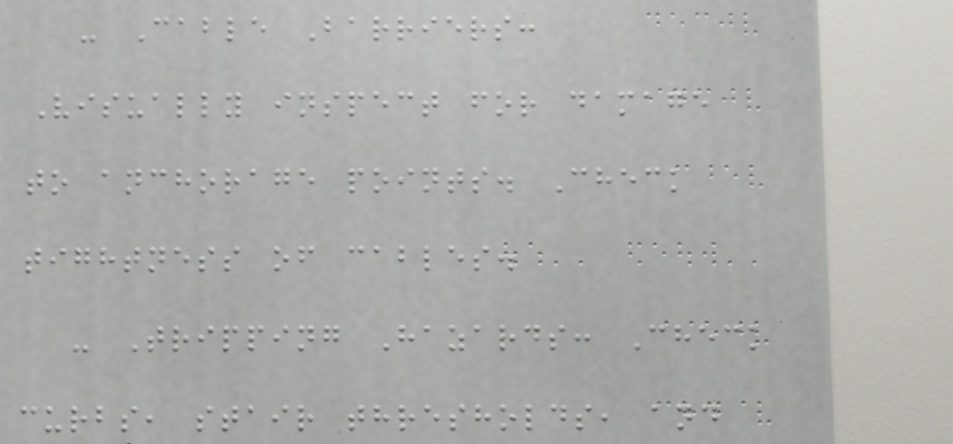- Cable Barriers:
Visually inspect for damage
to anchorage points. Check
tightness of cables.
- Tripping Hazards: Check
curbs, stair thresholds, and
